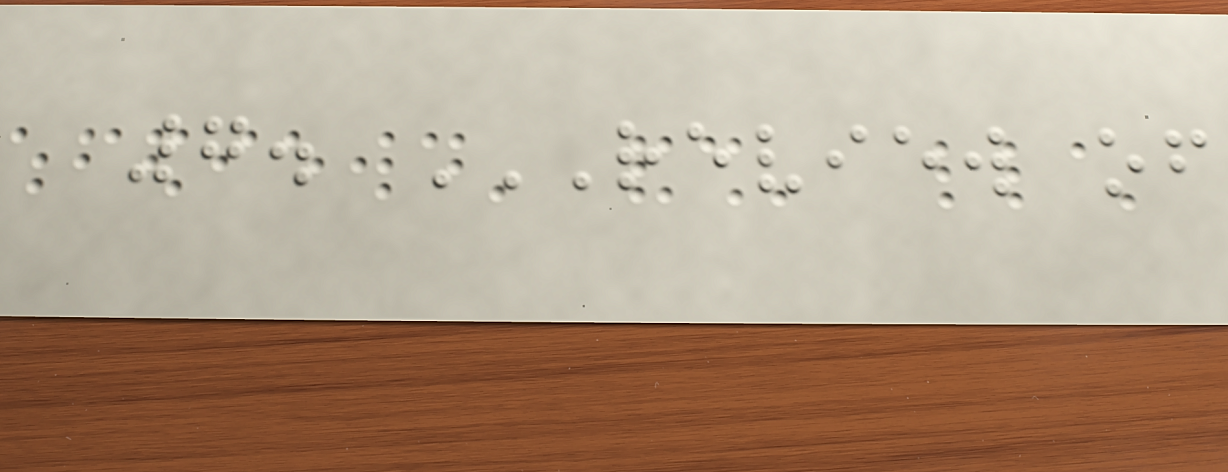7. REVIEW OF
